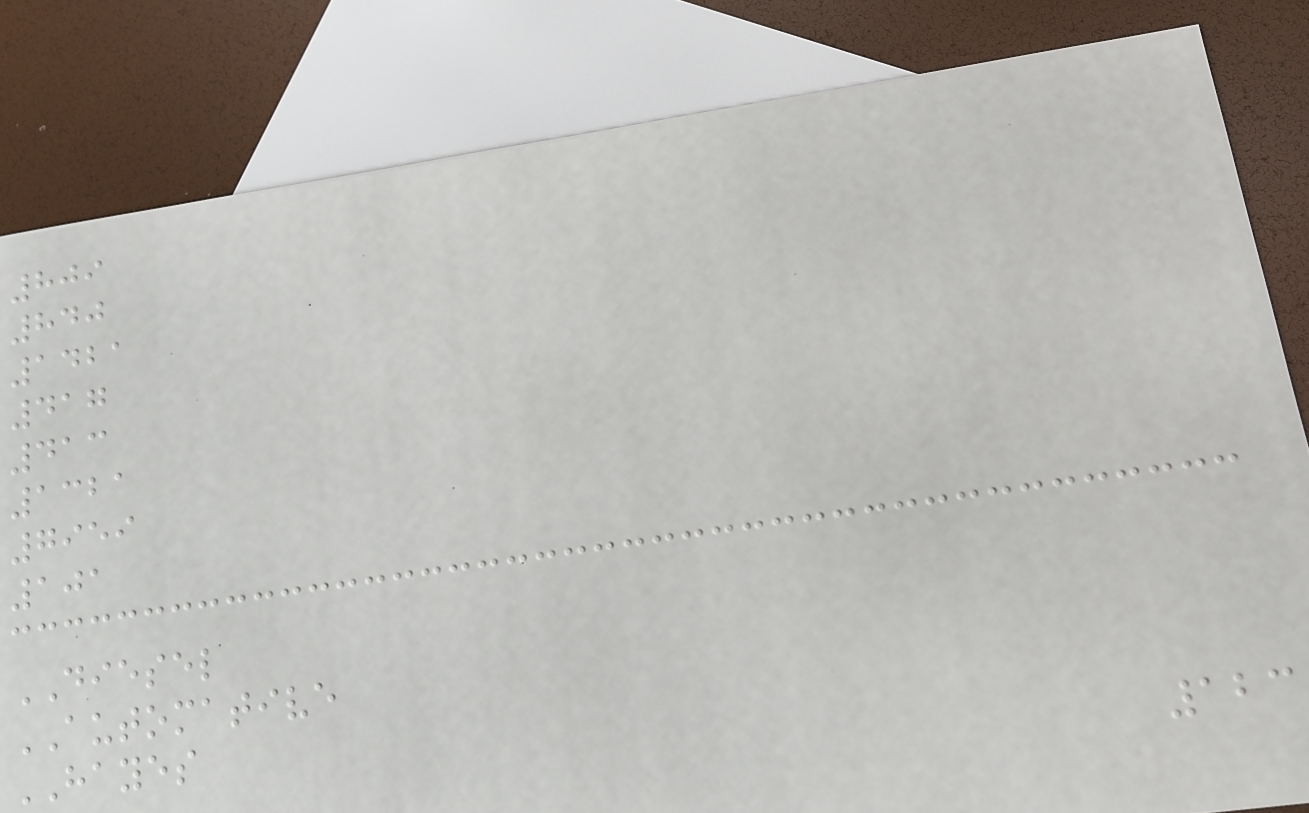809
840
1421
417
413
1321
7959
101
DIESEL
AUTOMATIVE
HAYES
123
